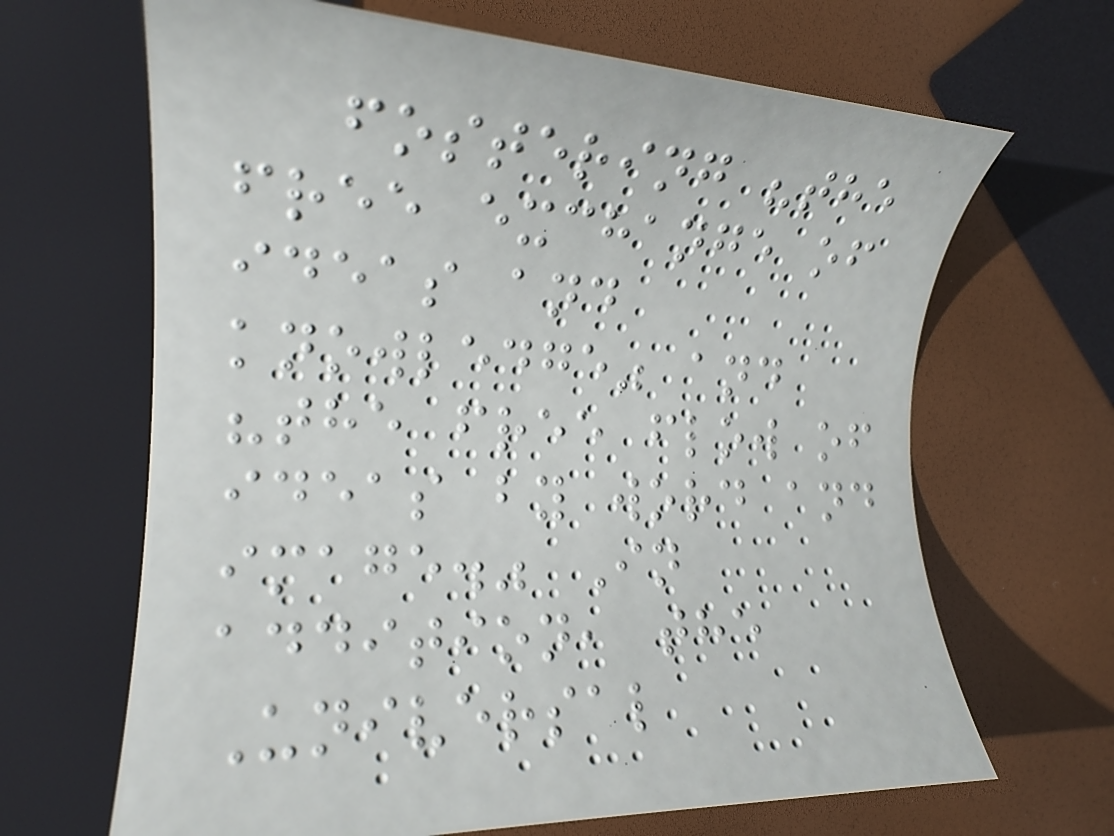fostering "the
free exchange of
ideas and
knowledge" and
"the free flow of
ideas by word and
image." In
addition, the
Universal
